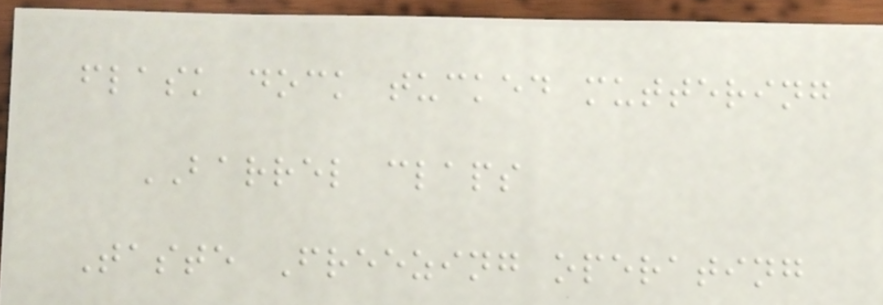flask dock tucked muttering
BARREL claps
Taste Freezing operating
